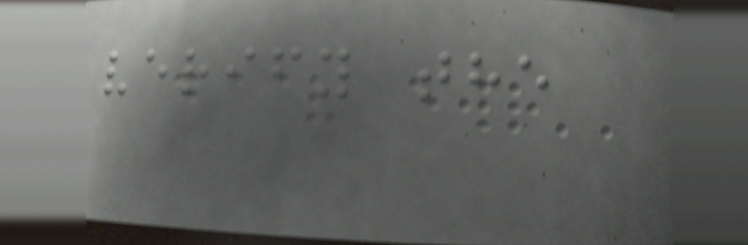verify the
